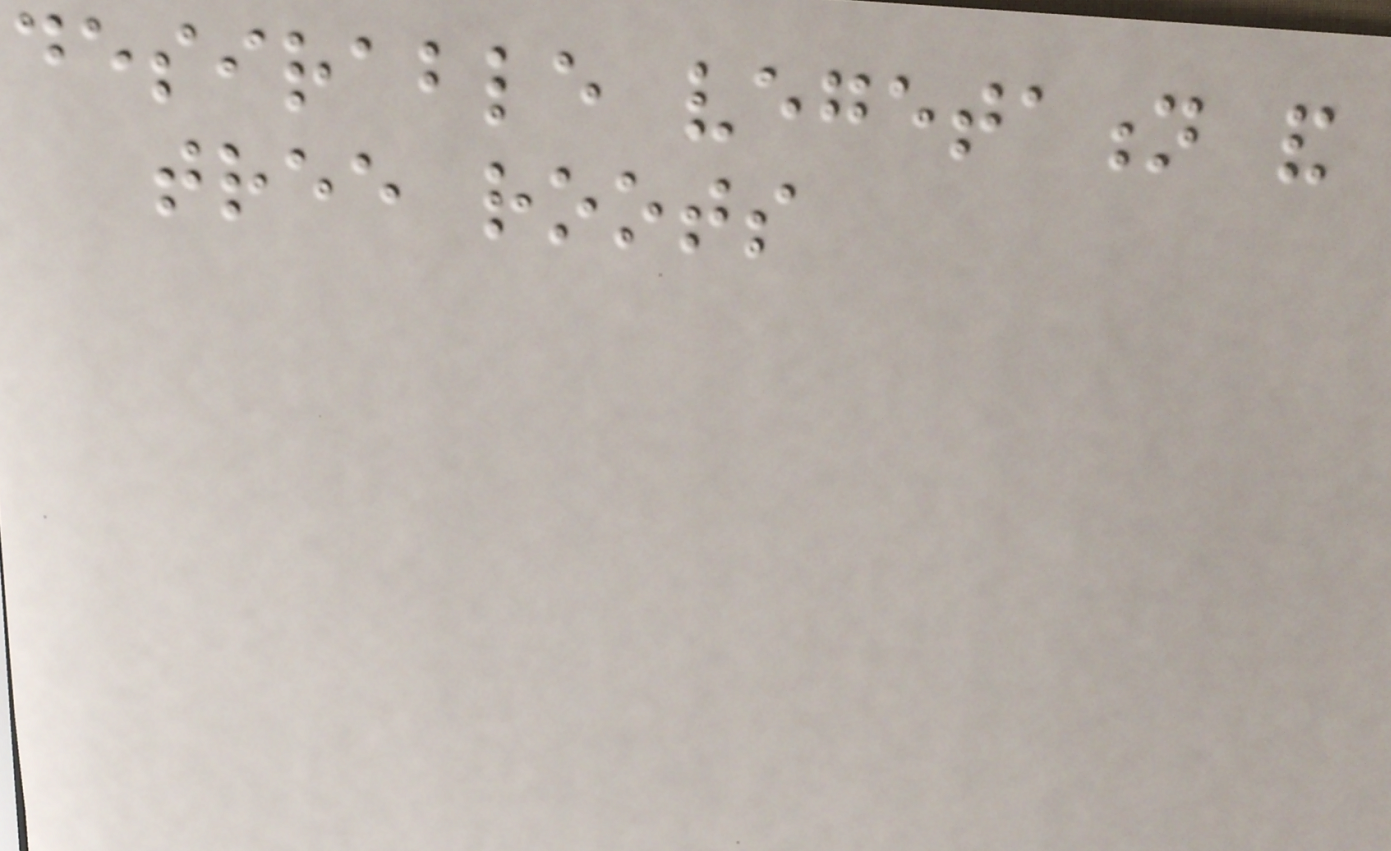desirable vegetation and
tree roots
